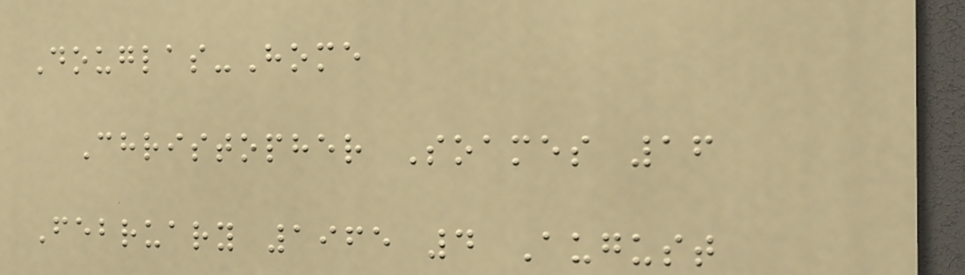Douglas-Home
Christopher Soames 16
February 1965 4 August
